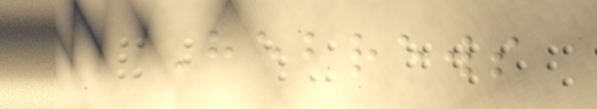Hebrews
